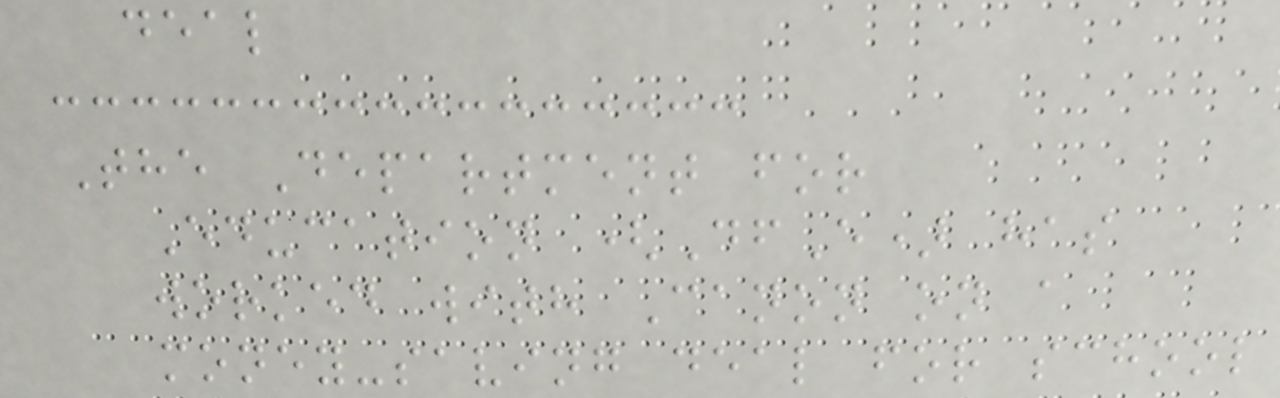deal
The Department for
Education (DfE) has
worked with Canon on a
money-saving deal for school
